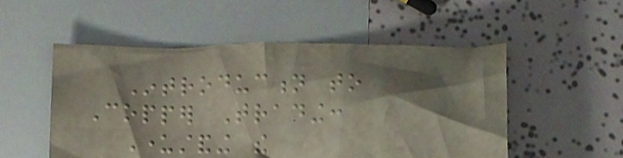Introduction to
Copper Trading:
Understanding the
